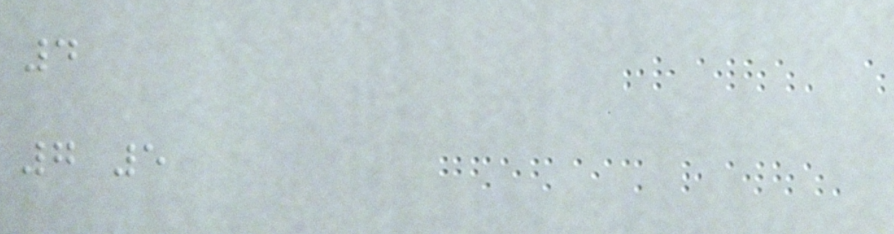4
7 5
